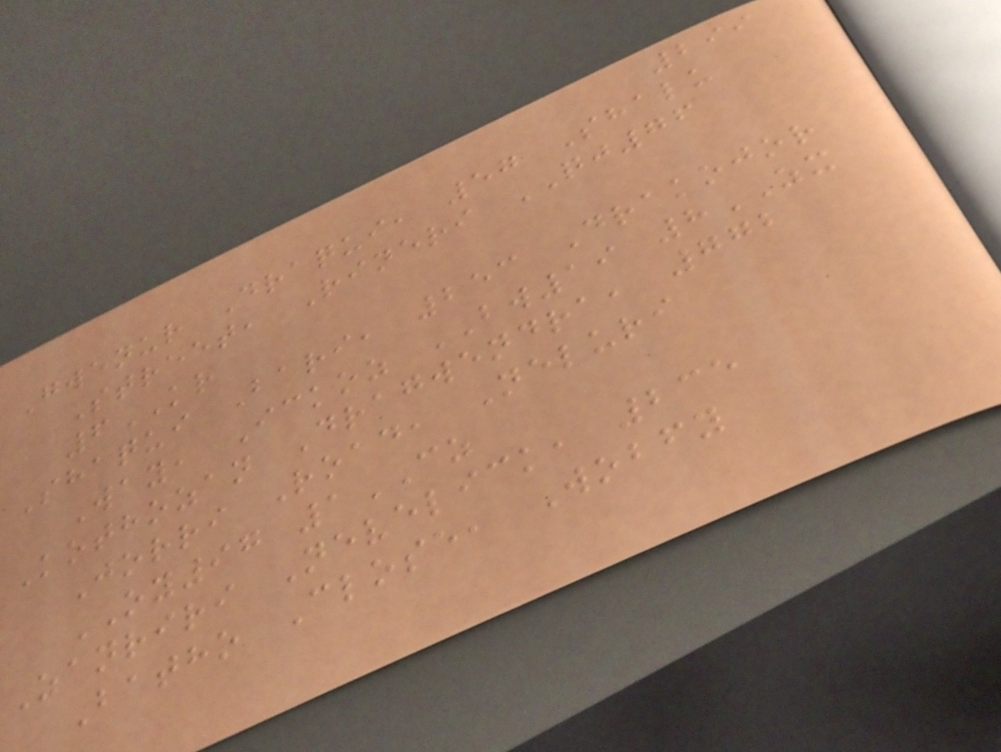299
Gwenur Draqui, 57 Shalu
Street, Rineri QJ76
6KR
Shaqui Bari, 253 Drakojor
Way, Ickoz BW19 8ZX
Kothozan Dragwendra, 772
Jorri Road, Neluri
OY97 1CZ
Zanriri Nevelick, 235
Batho Close, Wobfy
